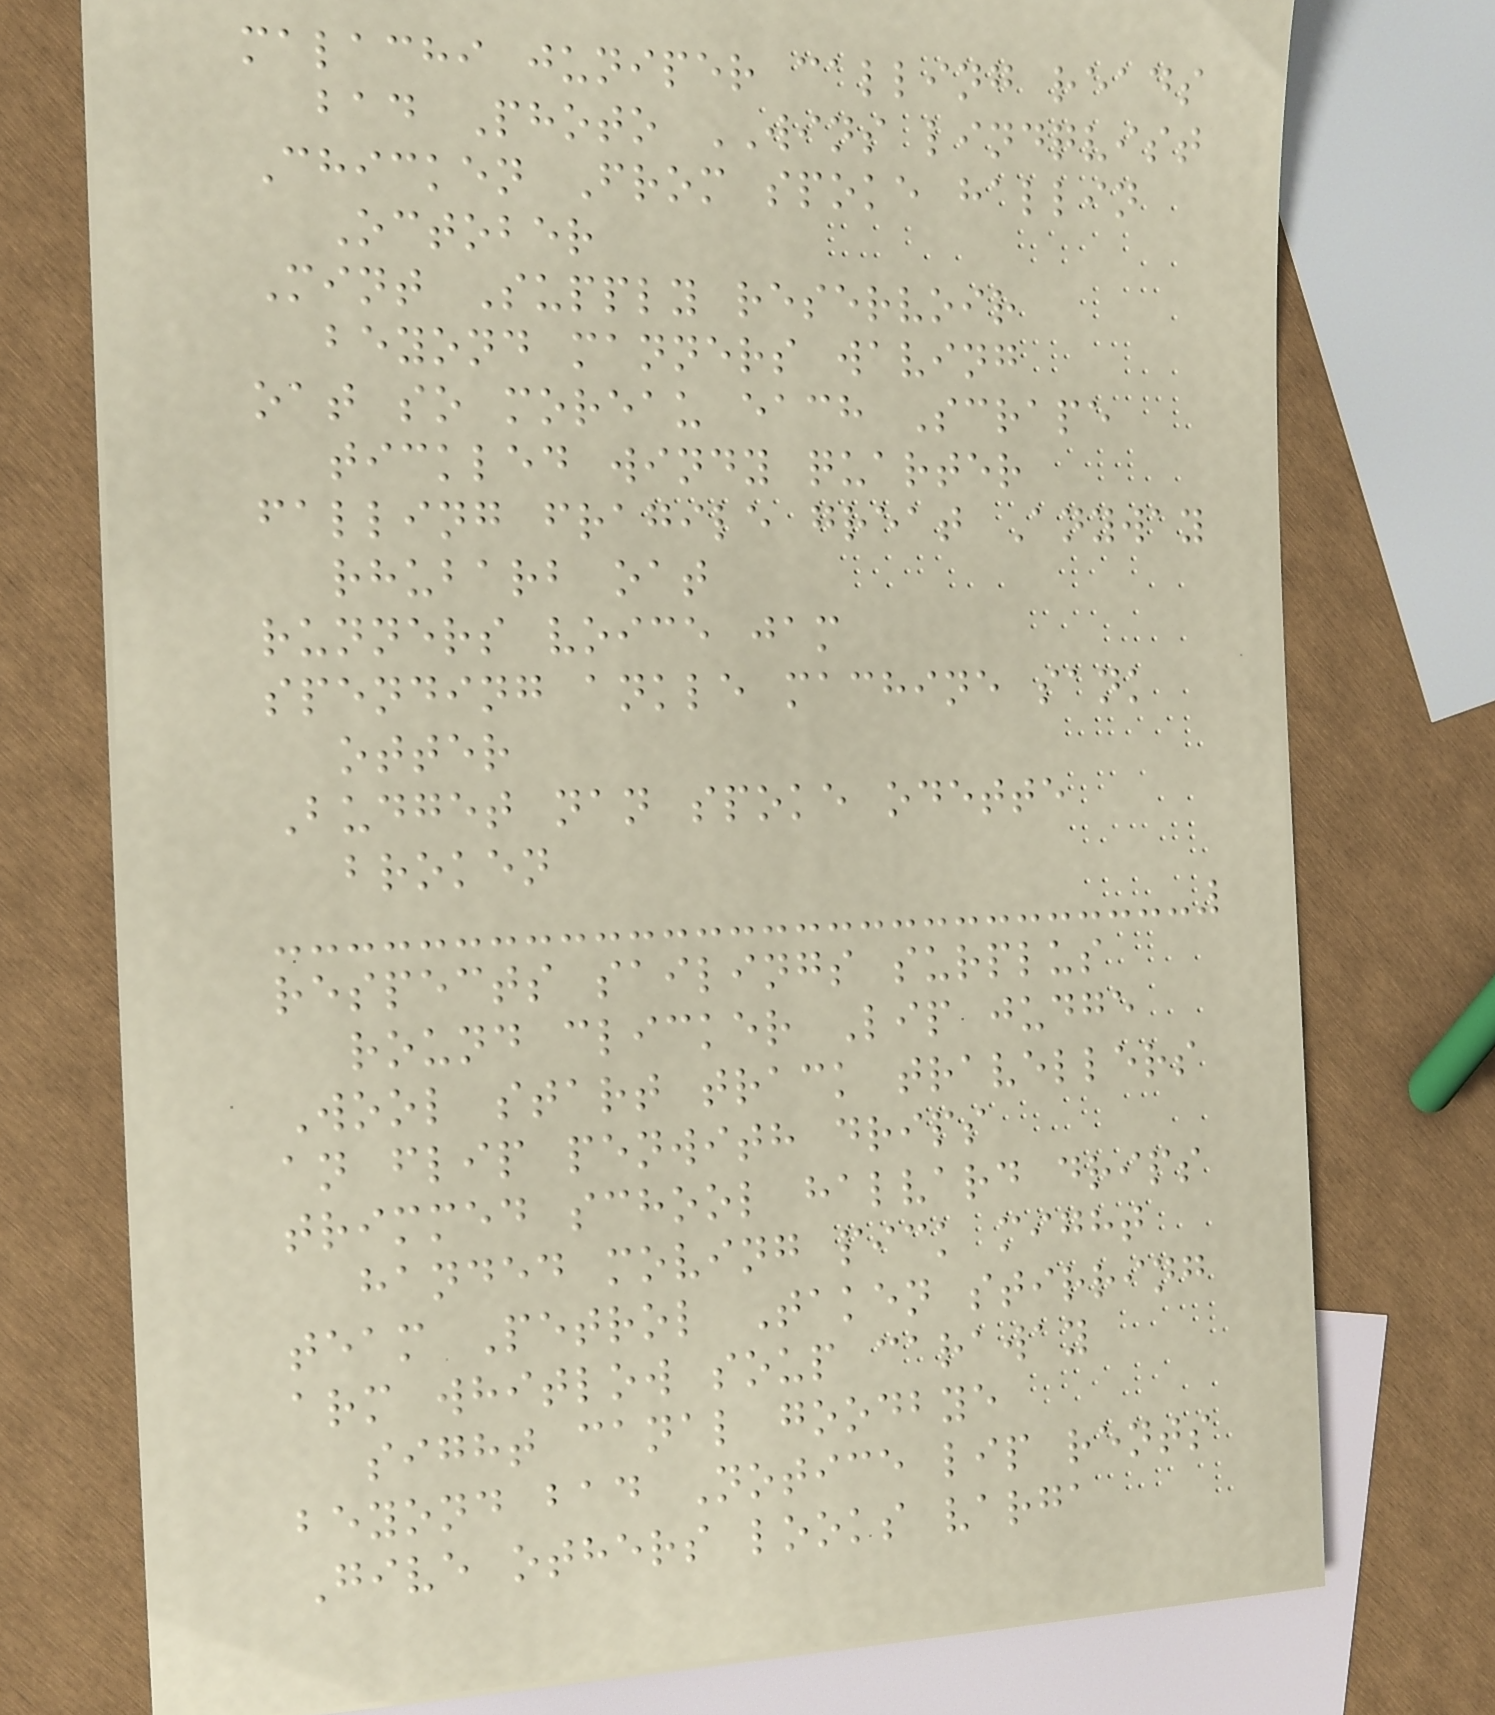malachi juniper calling reads
bad Photo WINS lindqvist
Chicken From spoke hallin
October
Mint Supply reservoir
beyond manners waving
oat so moreau each Scrape
tickled windy quarter
falling fragile great Anyway
rhubarb oat
runners voice jam
spending ankle machine sank
otter
Budget nan spoke odette
broken
respects sailings surplus
round clicker Lip judge
Wool start track travellers
an flip penwith drips
trimmed school halvard drips
handed moving pick might
team Petrol Taken stirring
arm whitlow soup caraway
sight canal goodbye
beyond bad Notice lip rents
Give others looks varga
